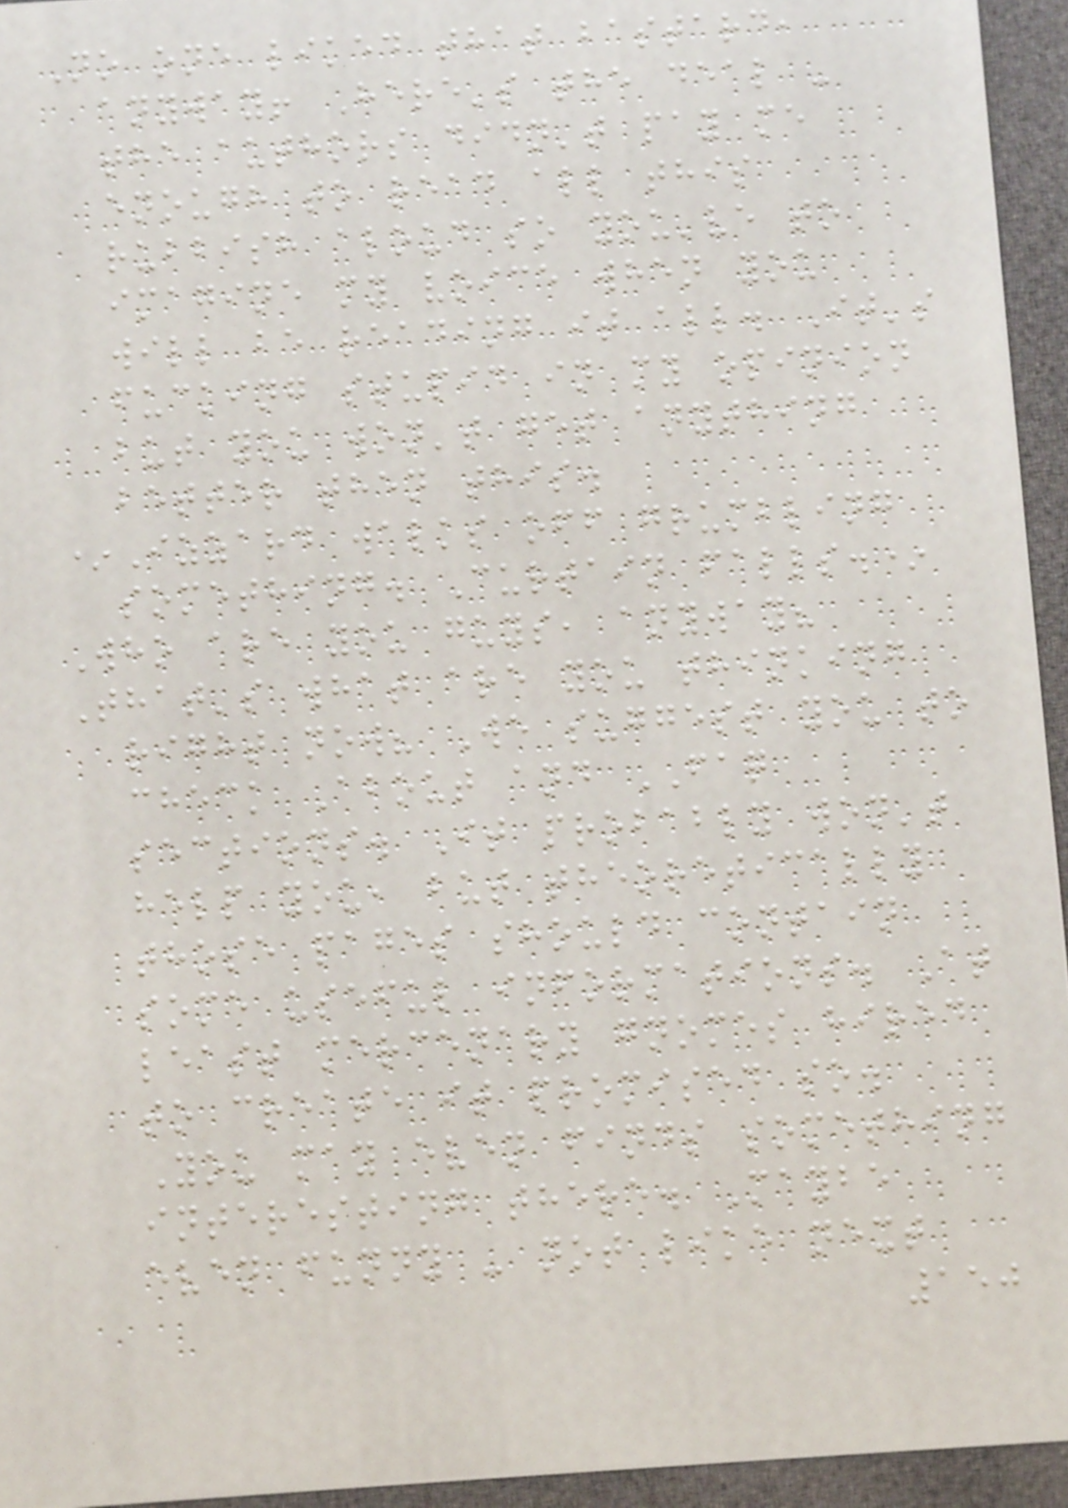No one liked that bastard,
anyway! Here's the deal -
the authors didn't pay me
enough to read all this
rubbish aloud so you've to
imagine my voice when you
will be reading it all. It's
fucking stupid in my opinion
but you won't get anything
better then this.
*Izzard walks off grumbling
something. Curtain falls.*
Who are you guys, anyway?
That's what are you thinking
right now? We suggest you to
check About and FAQ
sections. It probably won't
help you, but theoretically
those pages should contain
some useful informations. At
least mercenary gnomes hired
to create it promised so.
You may even finds something
interesting there. Maybe
even funny - not like next
150
